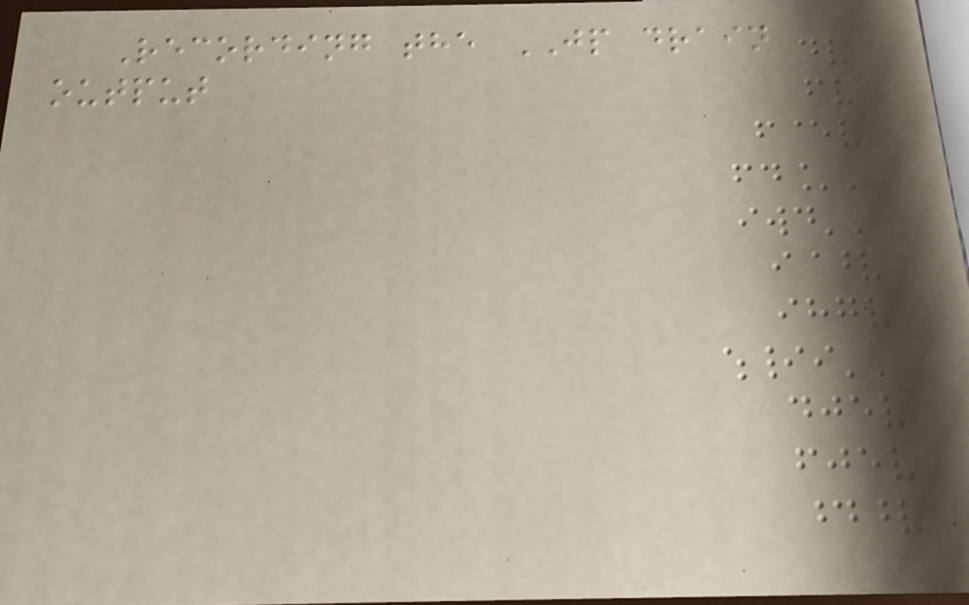Recording the JP drain
output
